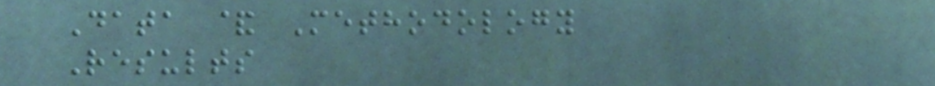Data & Methodology
Results
